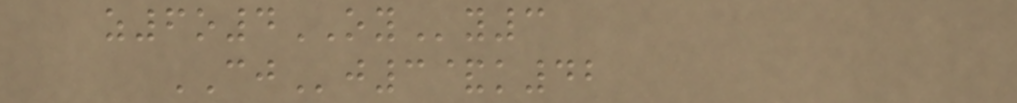z6o4OYy3
CJj3&k42
